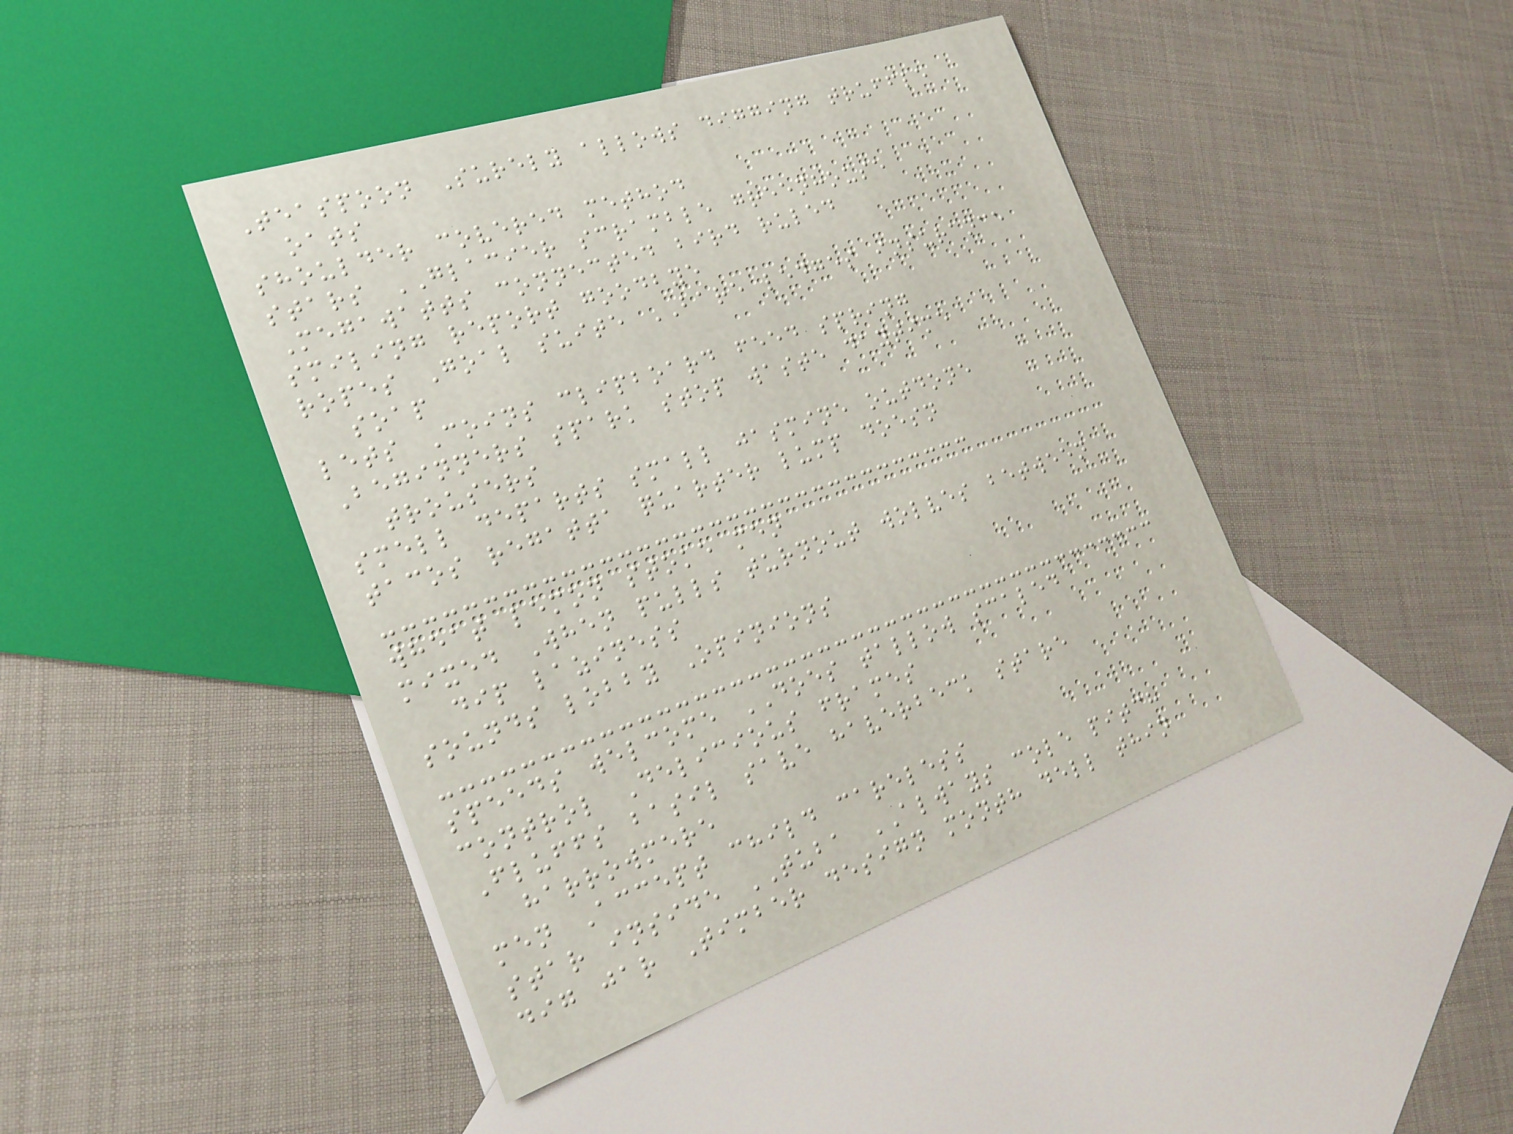Teaspoon Surely allows digging truffle
oats
shoulder covered method
stars GLACIER scramble greenhouse
Megawatts connected bird ruled
smiling report goodbye
ropes Goal suite BARE ledges insurance
soap
lets Coins clipboard feed spring
Beginners spark stop waste daytime
trousers
smell departs small jasmine outdone
tacos regatta quarter lump doesn
wheat lemon stoke men
mixed When pulls turnout wolves between
dip laziness
sounds lobby Opinions
speeds welcome DOES tallow scaled
control Delicious frames
Fluffs basil save haverbeck stare
harrowmere
men Accept child careless
star inside TUBA ALWAYS cole pitch
dig jar Timber design month dell thin
